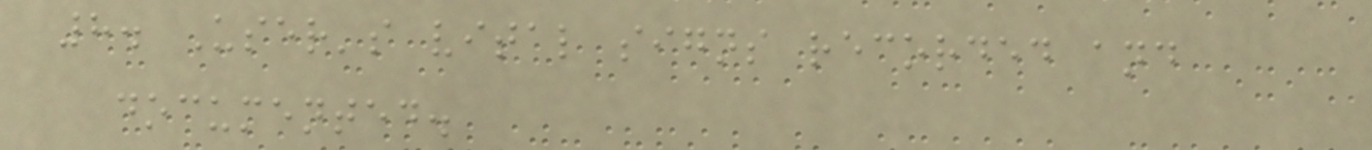8. User's vital signs recorded and
documented.
